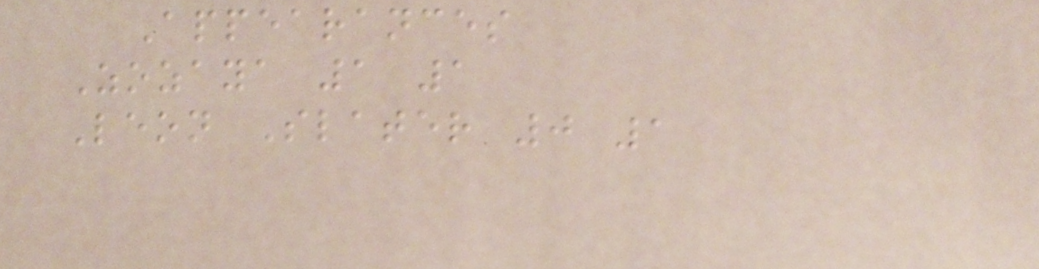Appearances
Zozaya 1 1
Leon Slater 0 1
